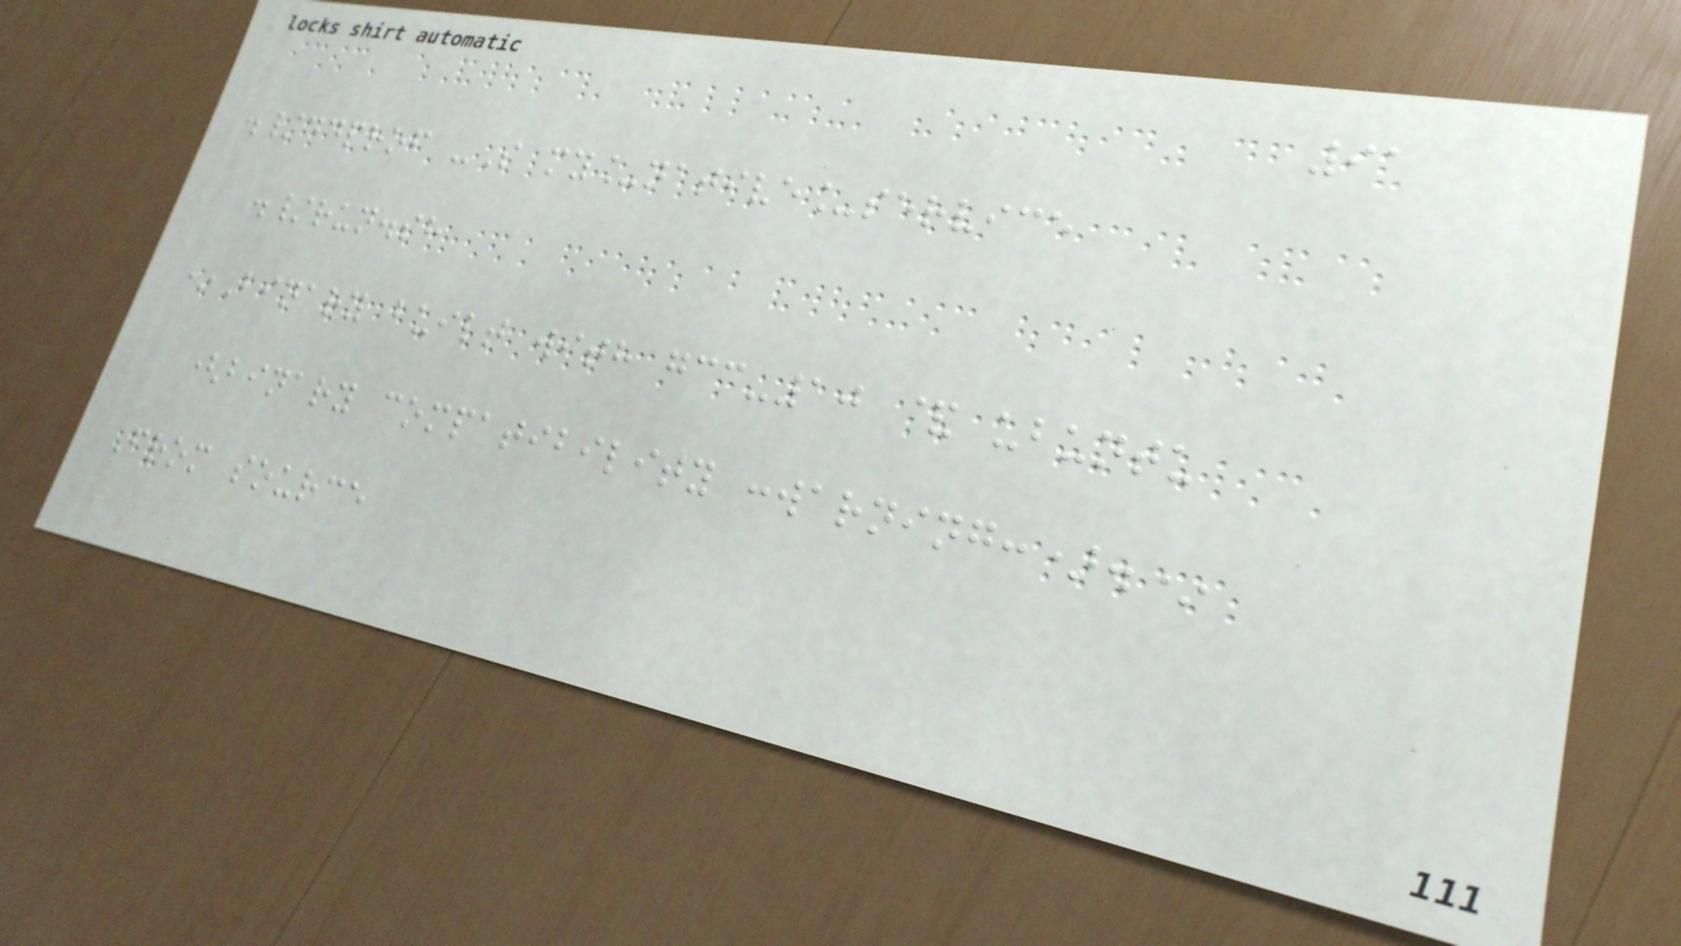91
./ddprof -S my_native_service
./run.sh
*Binary built with gcc-10 & ubuntu
(binary compatibility :warning:).*
From source
